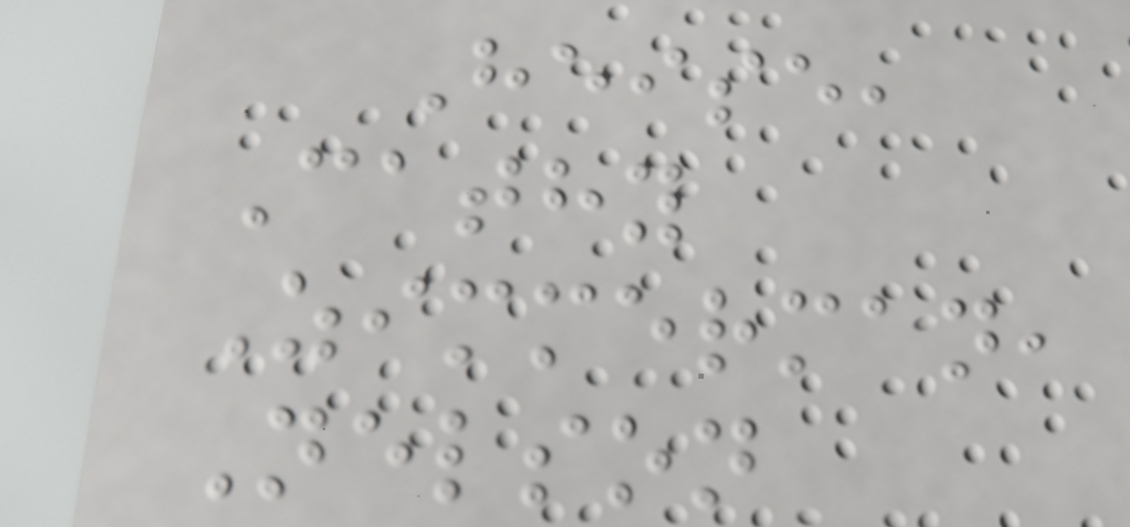Heise,
Cathy
Zimmerman,
Nelson
